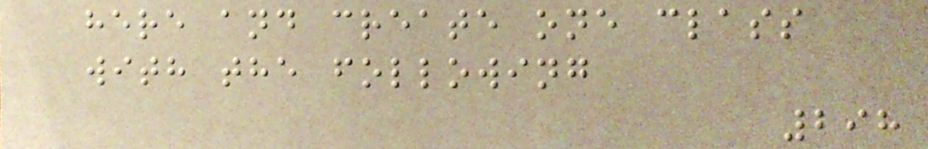here and create one class
with the following
298
